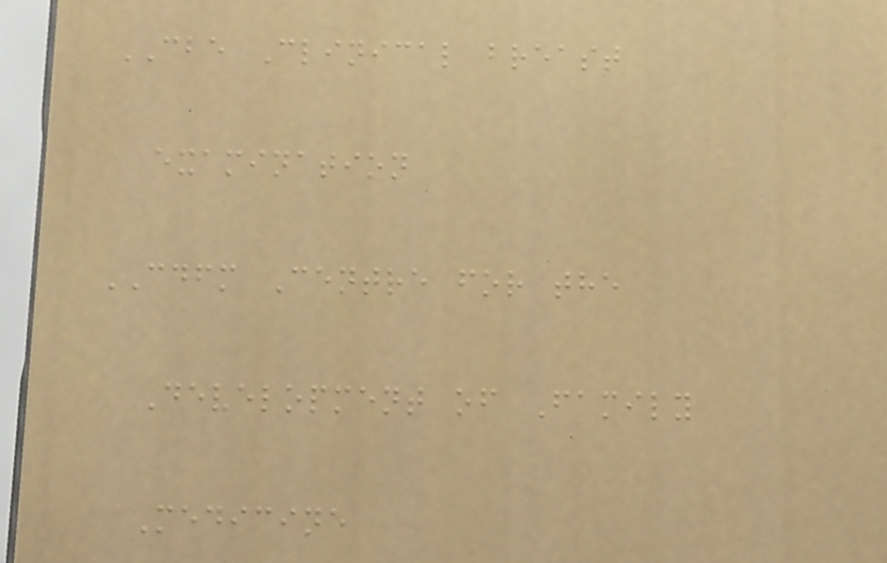CBE Clinical breast
examination
CDFM Centre for the
Development of Family
Medicine
